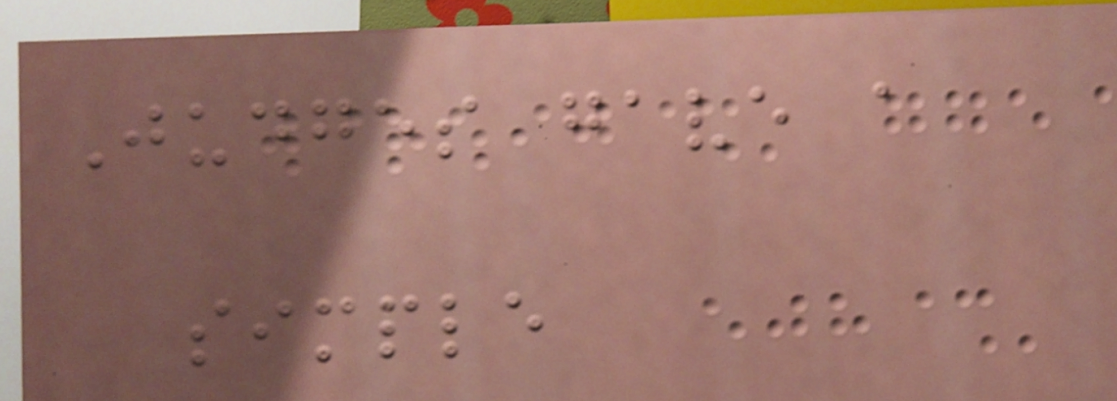Judges gave a
simple
